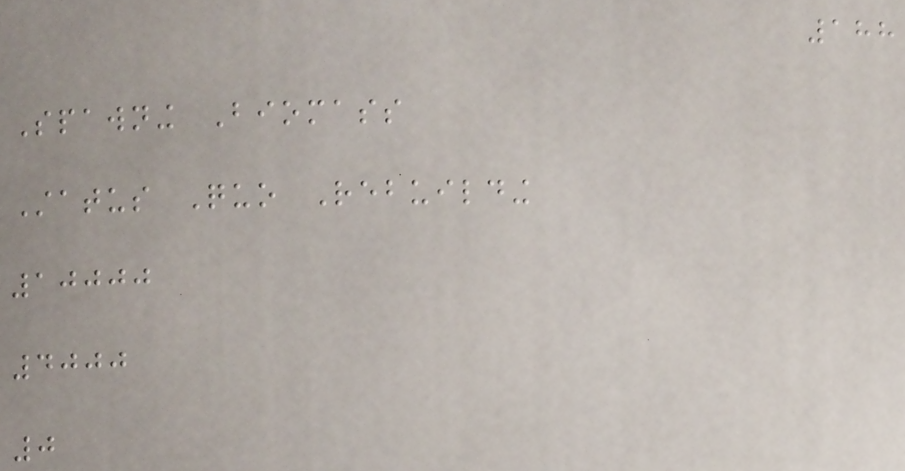188
Spawning Biomass
Status Quo Rebuilding
10000
4000
0
